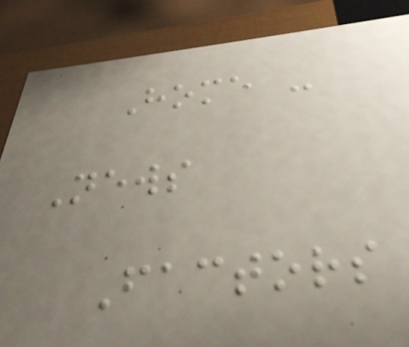Home -
News
Factors
